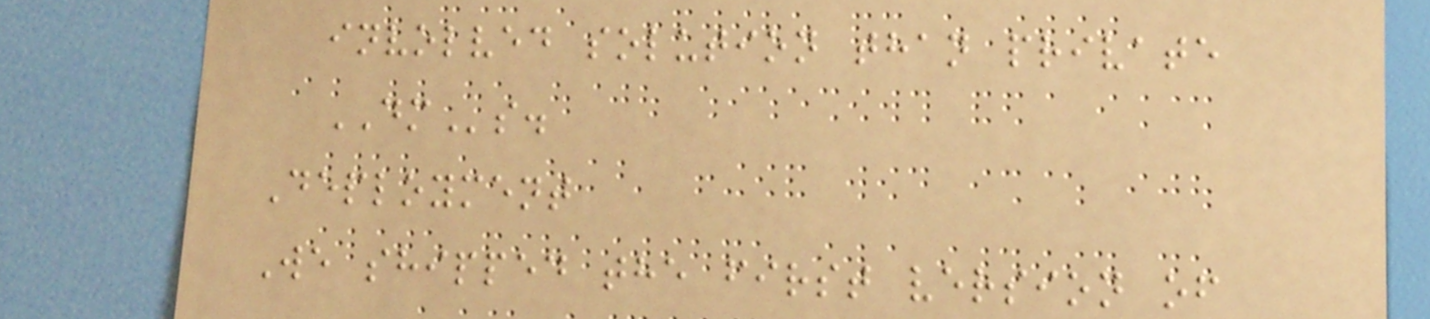involved solution than private
DMs.
Deployment
We shipped the first version of
